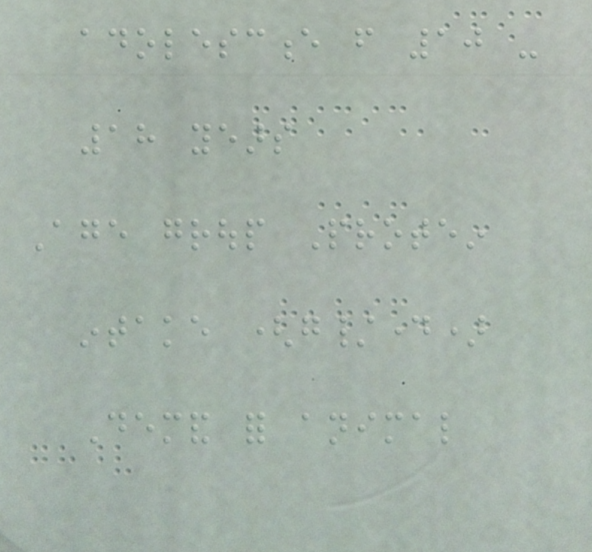adolescence from 10 -
18 years
Age group Protein
intake (g/day)
Demand for animal
